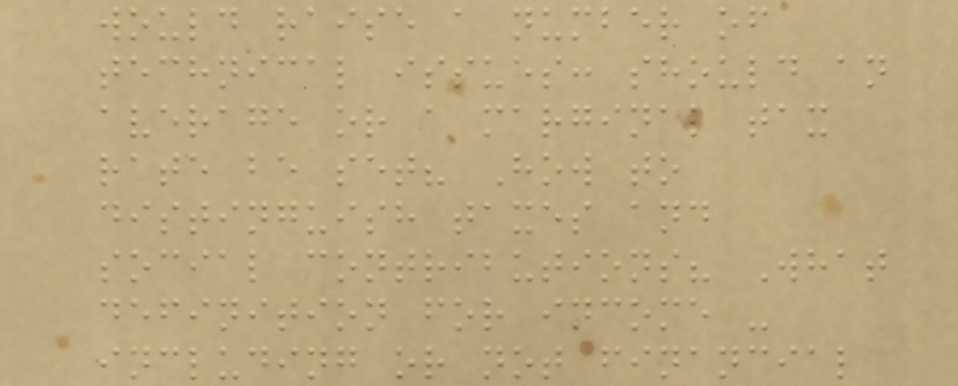would raise a number of
technical issues: should an
average or a marginal tax
rate be set? How to
distinguish taxes and
social contributions? What
definition for income -
including or not financial
